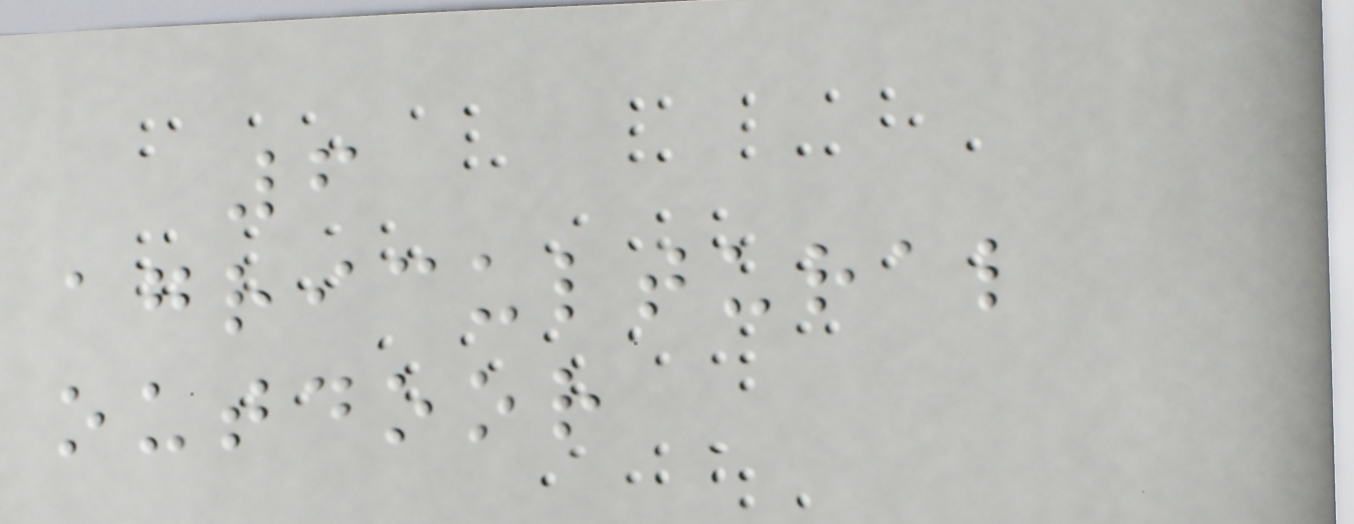6
agricultural
outdoor
